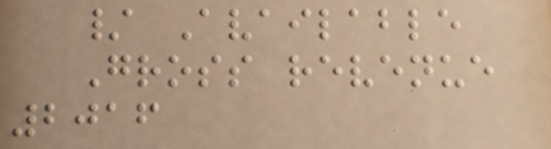/ Available
Gross revenue
2016
